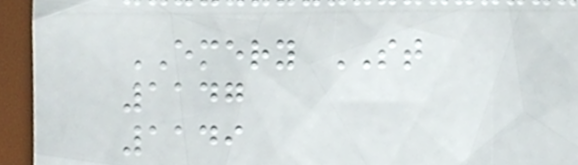EMERY ST
1147
1149
